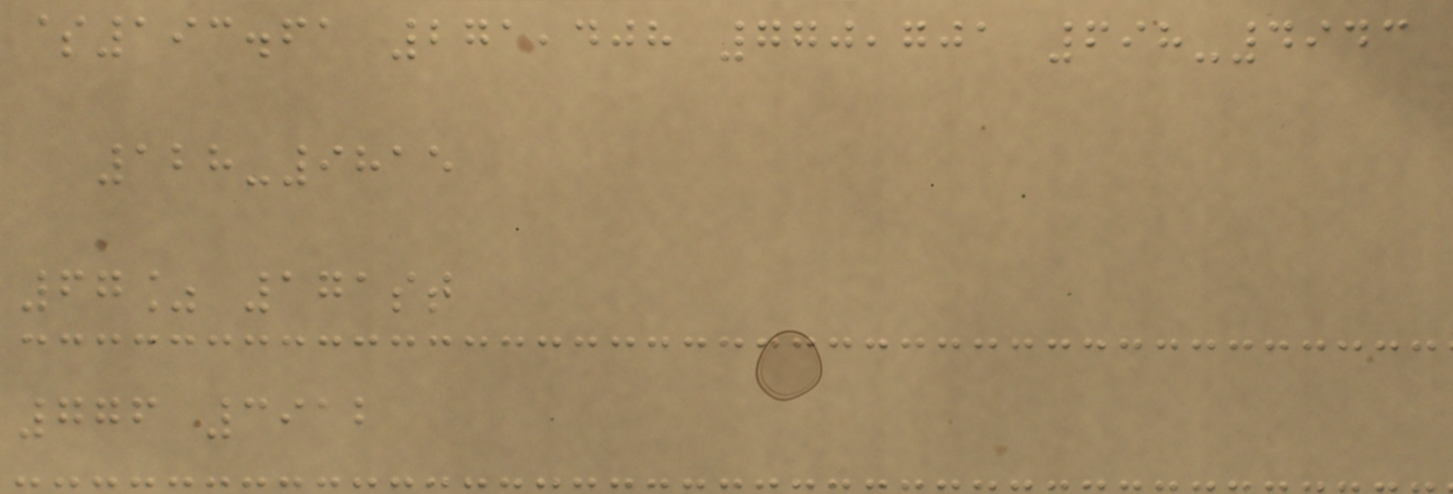$193.61 271,408 770,701 698-4943
128-9815
67% 171st
776 3912
